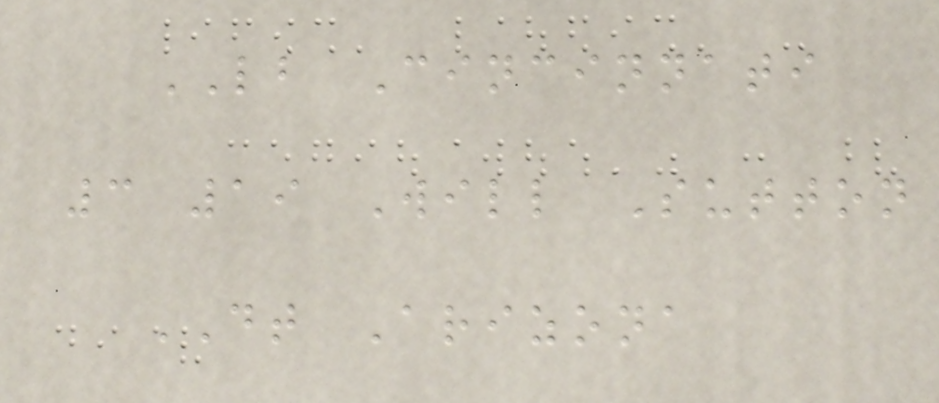LB Cincinnati
3 19 Will Sutton
DT Arizona
